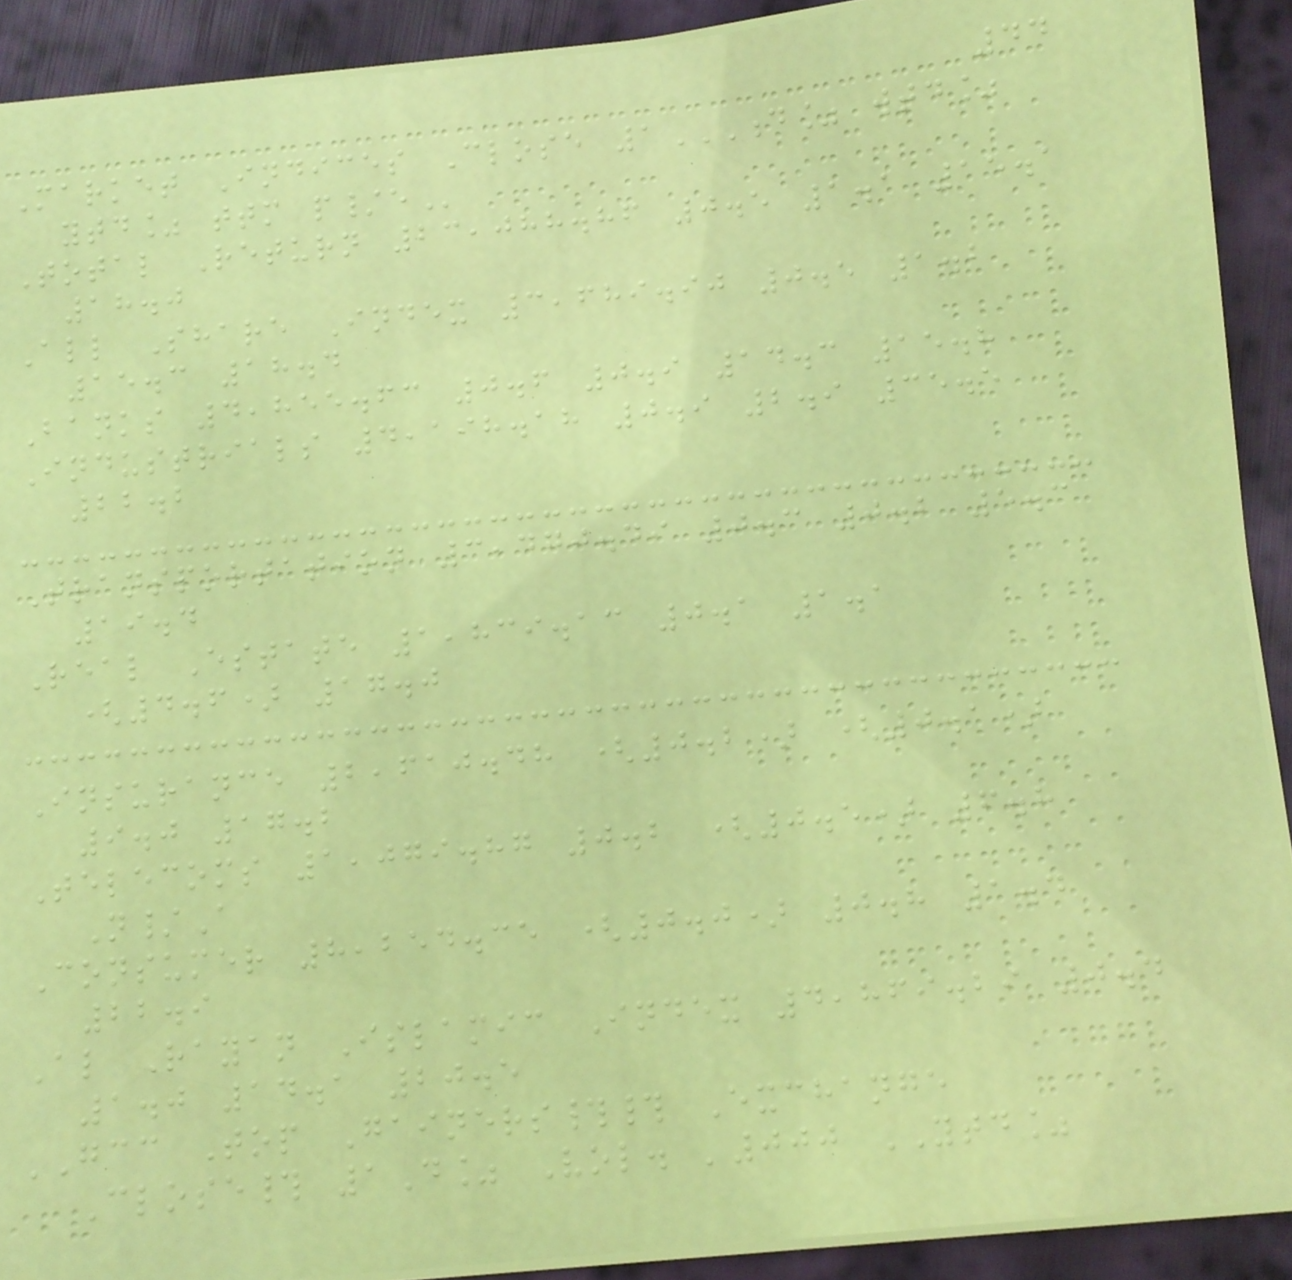44
Market Indices Close 1D% WTD%
YTD% TTM P/E
Total Return 23,088.86 0.5 1.1 15.1
18.0
All Share Index 3,689.90 0.5 1.2
15.3 18.4
Banks 4,855.63 0.6 0.9 14.3 15.8
Industrials 4,198.18 0.9 2.9 35.5
22.2
Transportation 3,470.49 0.3 0.2 5.3
19.4
Real Estate 1,839.13 0.1 1.1
(4.6) 17.0
Insurance 2,610.48 (0.2) (0.1)
9.0 17.2
Telecoms 1,079.87 0.2 (0.5) 6.8
N/A
Consumer 8,254.35 (0.0) 0.8 1.4
22.9
Al Rayan Islamic Index 4,869.29 0.4
1.0 14.1 20.5
GCC Top Gainers## Exchange
Close# 1D% Vol. '000 YTD%
